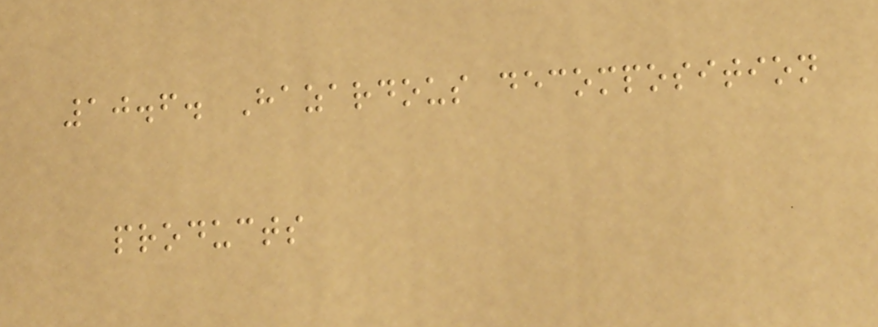10.6. Hazardous decomposition
products
